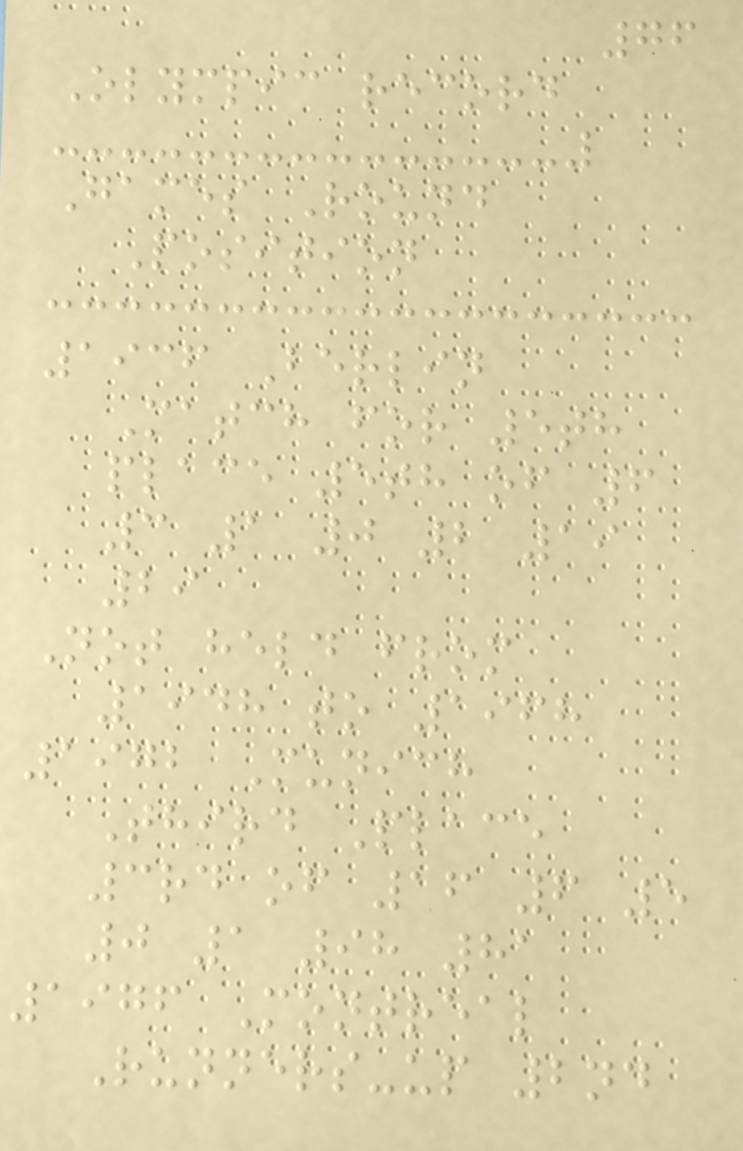76
Olympic record
Games Round
Position
1936 Berlin
Match for 5th
place 5th of 6
3 1 0 2 19
29
Not held from
1948 to 1968
1972 Munich
Third Place
3rd of 16 6 5
0 1 98 81
1976 Montreal
Runners-up 2nd
